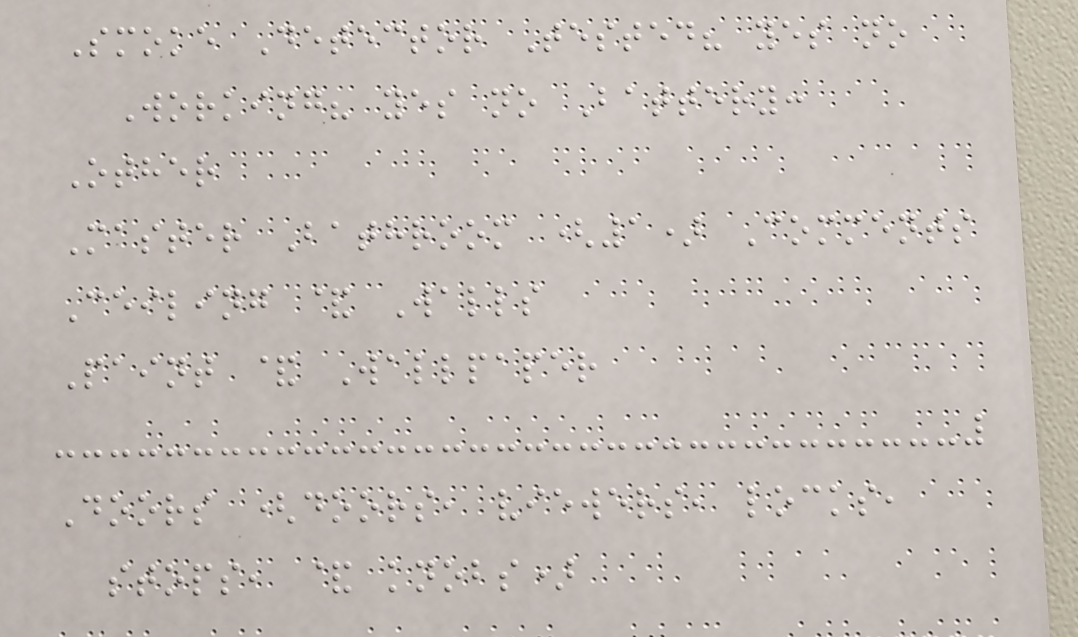Smoke Detector Tested? yes no
Working? yes no Battery:
Other
Master Bathroom (1) Comments
Ceiling & Walls
Paint & Wallpaper
Doors (doors, viewers, locks,
stops, & knobs)
